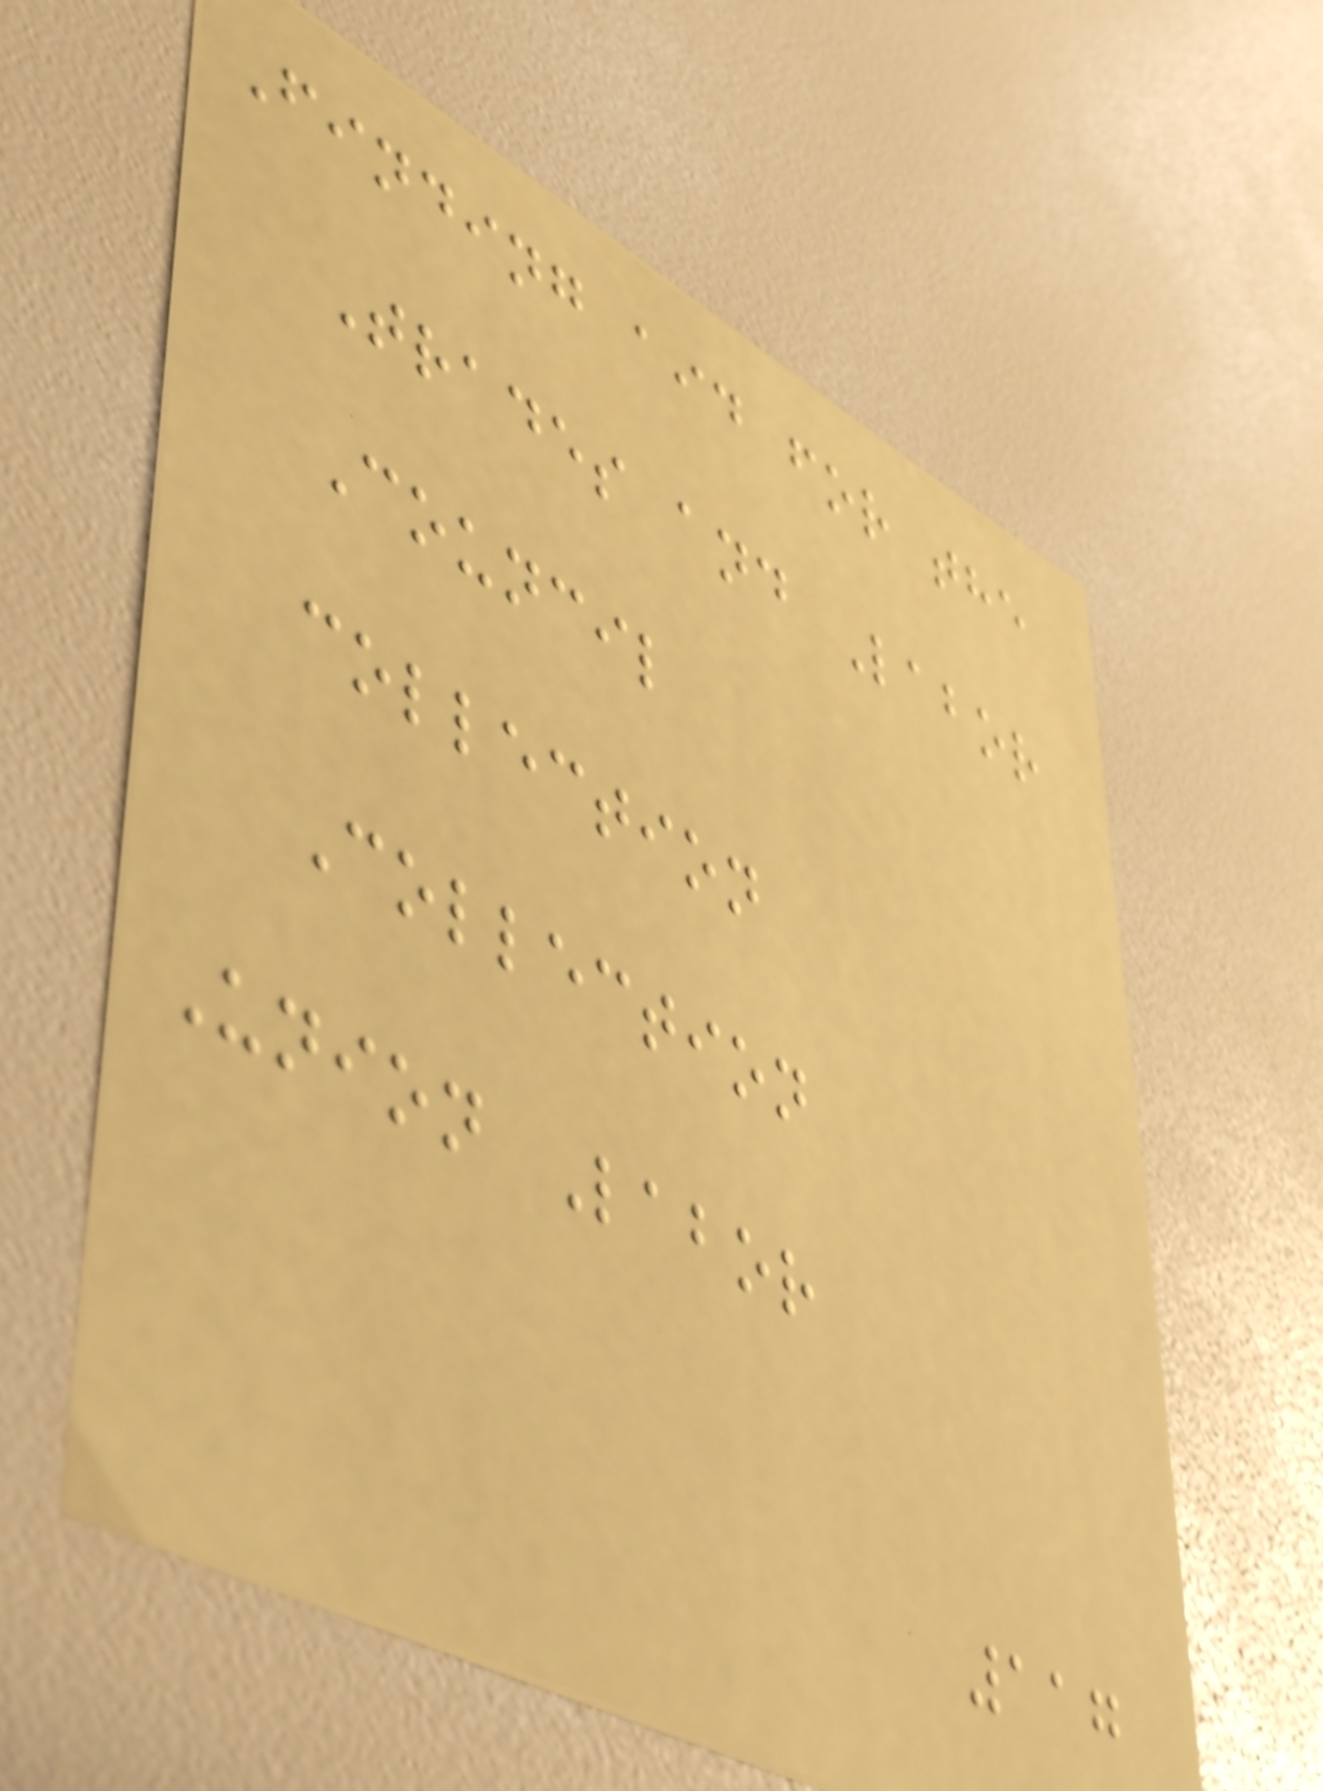Finding aid for the
Trades and Labor
Council
collection
Collection
Union Labor
117
